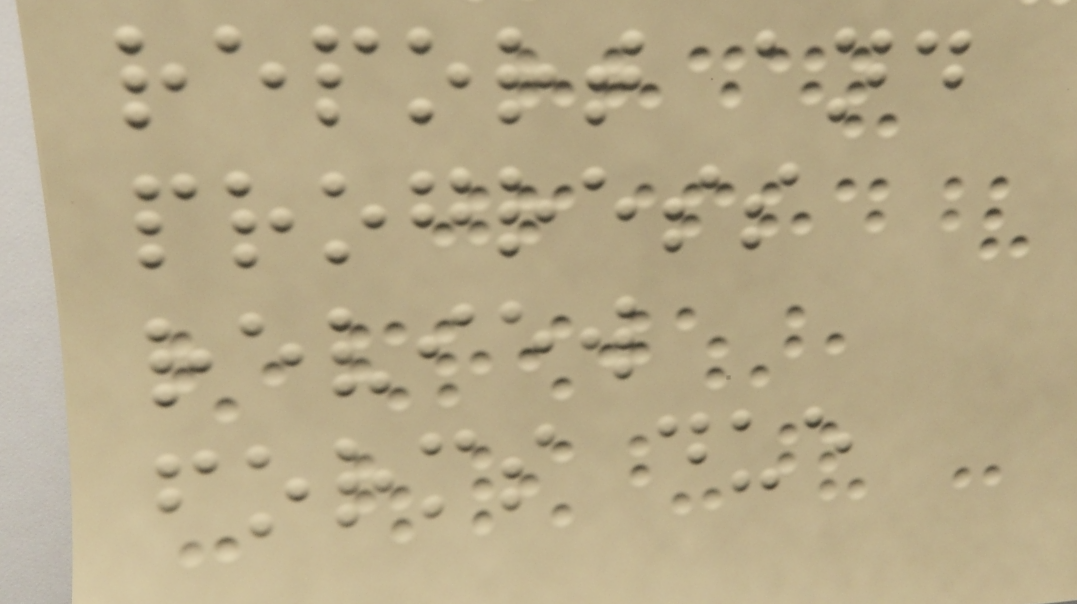report and
progress
review
forms due
